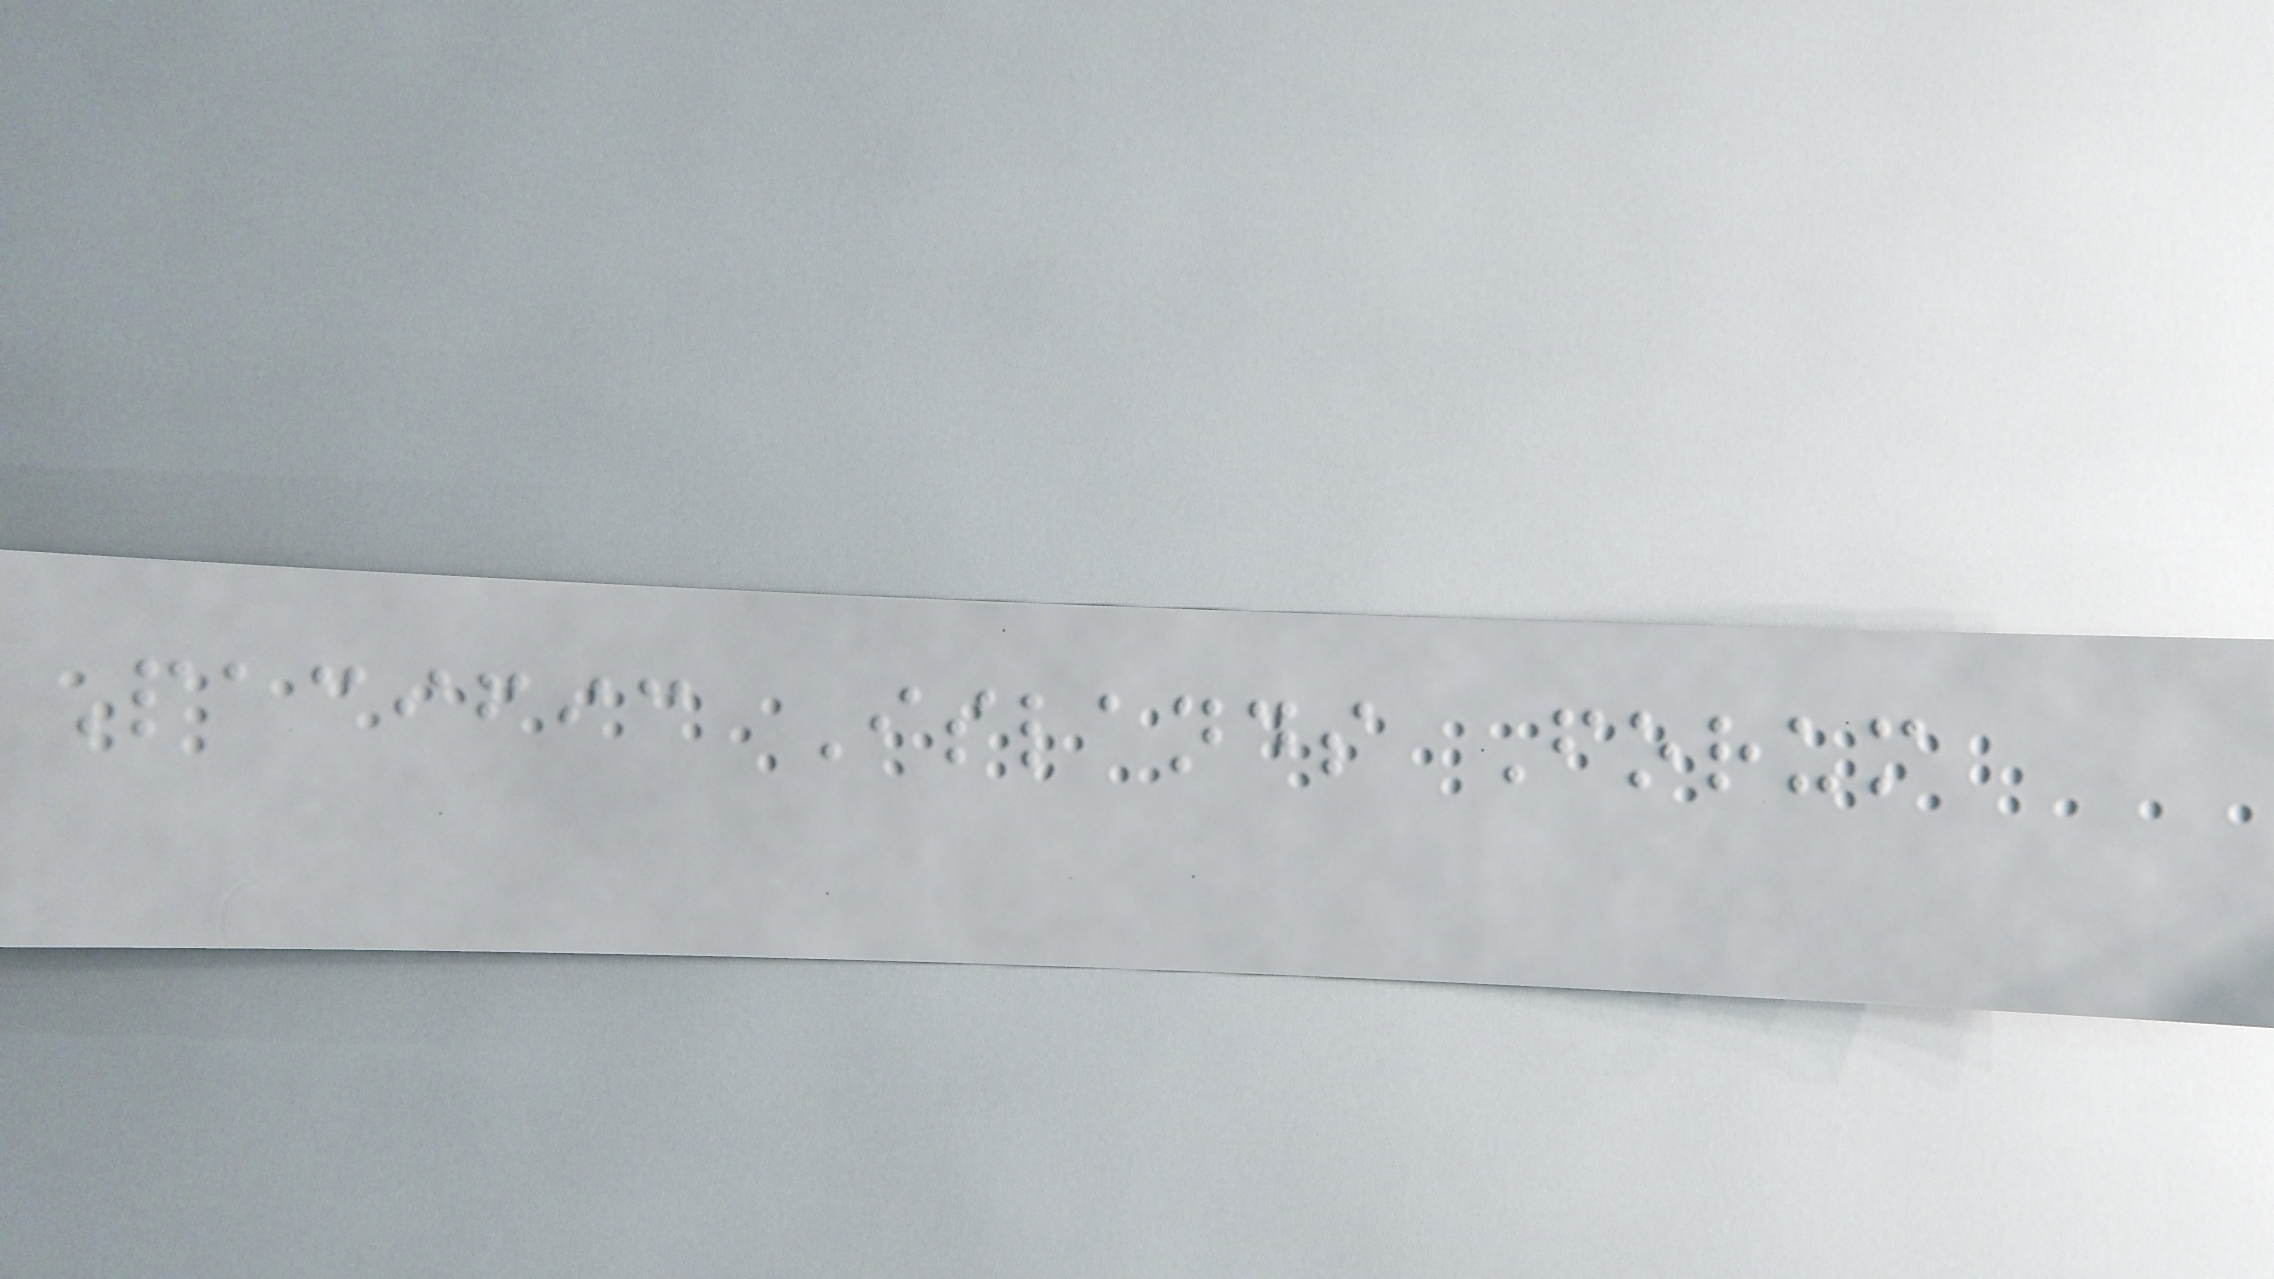Pacific Islands Forum
